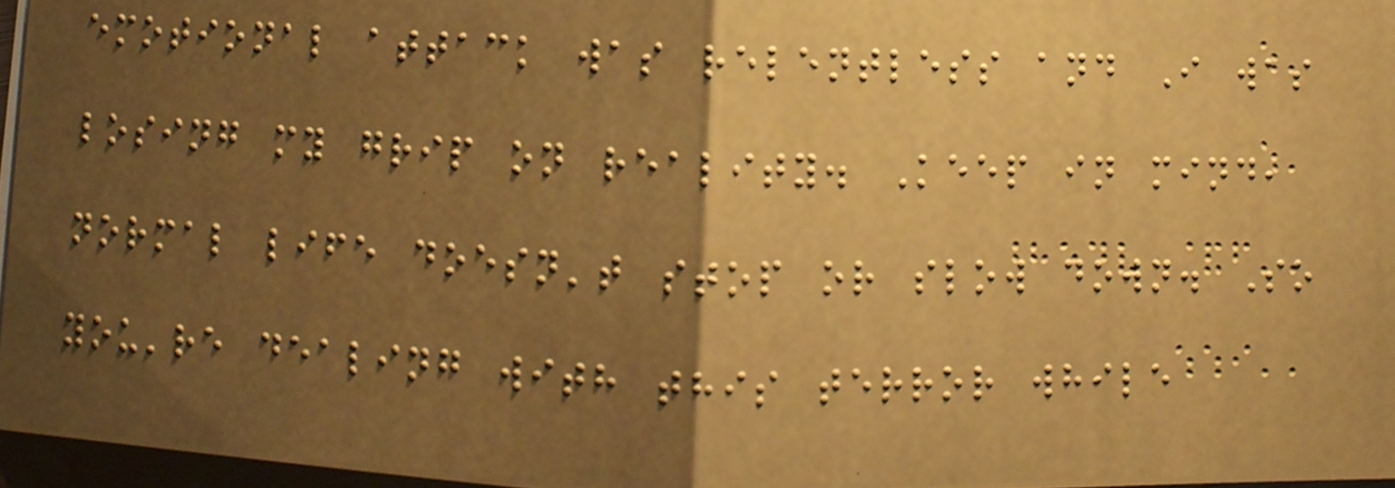emotional attack was relentless and I was
losing my grip on reality. Keep in mind,
normal life doesn't stop or slow down. So
you're dealing with this terror while
